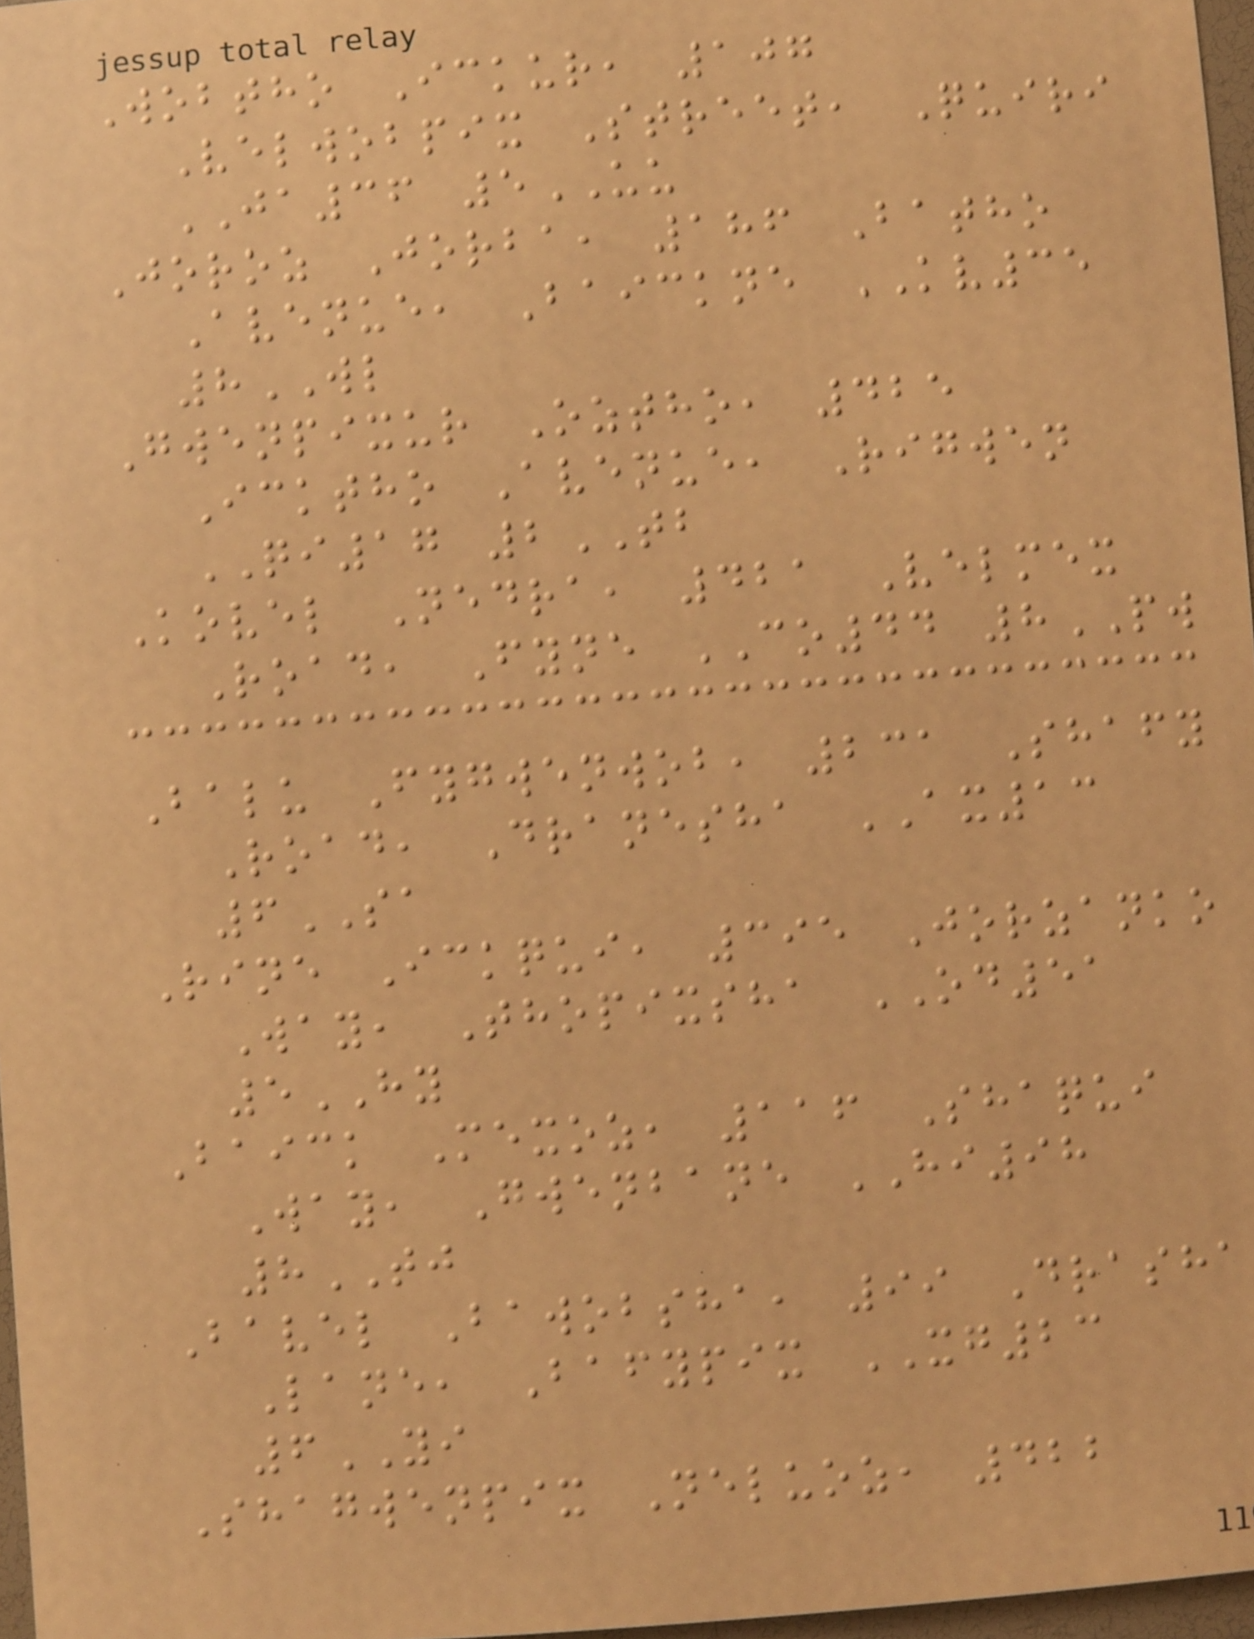Wobtho Ickur, 107
Velwobpix Street, Quiri
JA36 5UU
Joroz Jorba, 186 Batho
Avenue, Baickne KV35
8WL
Gwenpixur Oztho, 425
Icktho Avenue, Rigwen
QI17 2TB
Kovel Nedra, 421 Velmex
Road, Fyne CO44 8PW
Balu Fygwenwob, 231 Shafy
Road, Dranesha AX13
6SA
Rine Ickqui, 395 Jorzanko
Way, Thopixsha OD51
5HY
Baick Mexoz, 116 Shaqui
Way, Gwenbane HI98
8TJ
Bavel Bawobsha, 99 Drasha
Lane, Bafypix XG23
6YI
Shagwenpix Neluoz, 422
